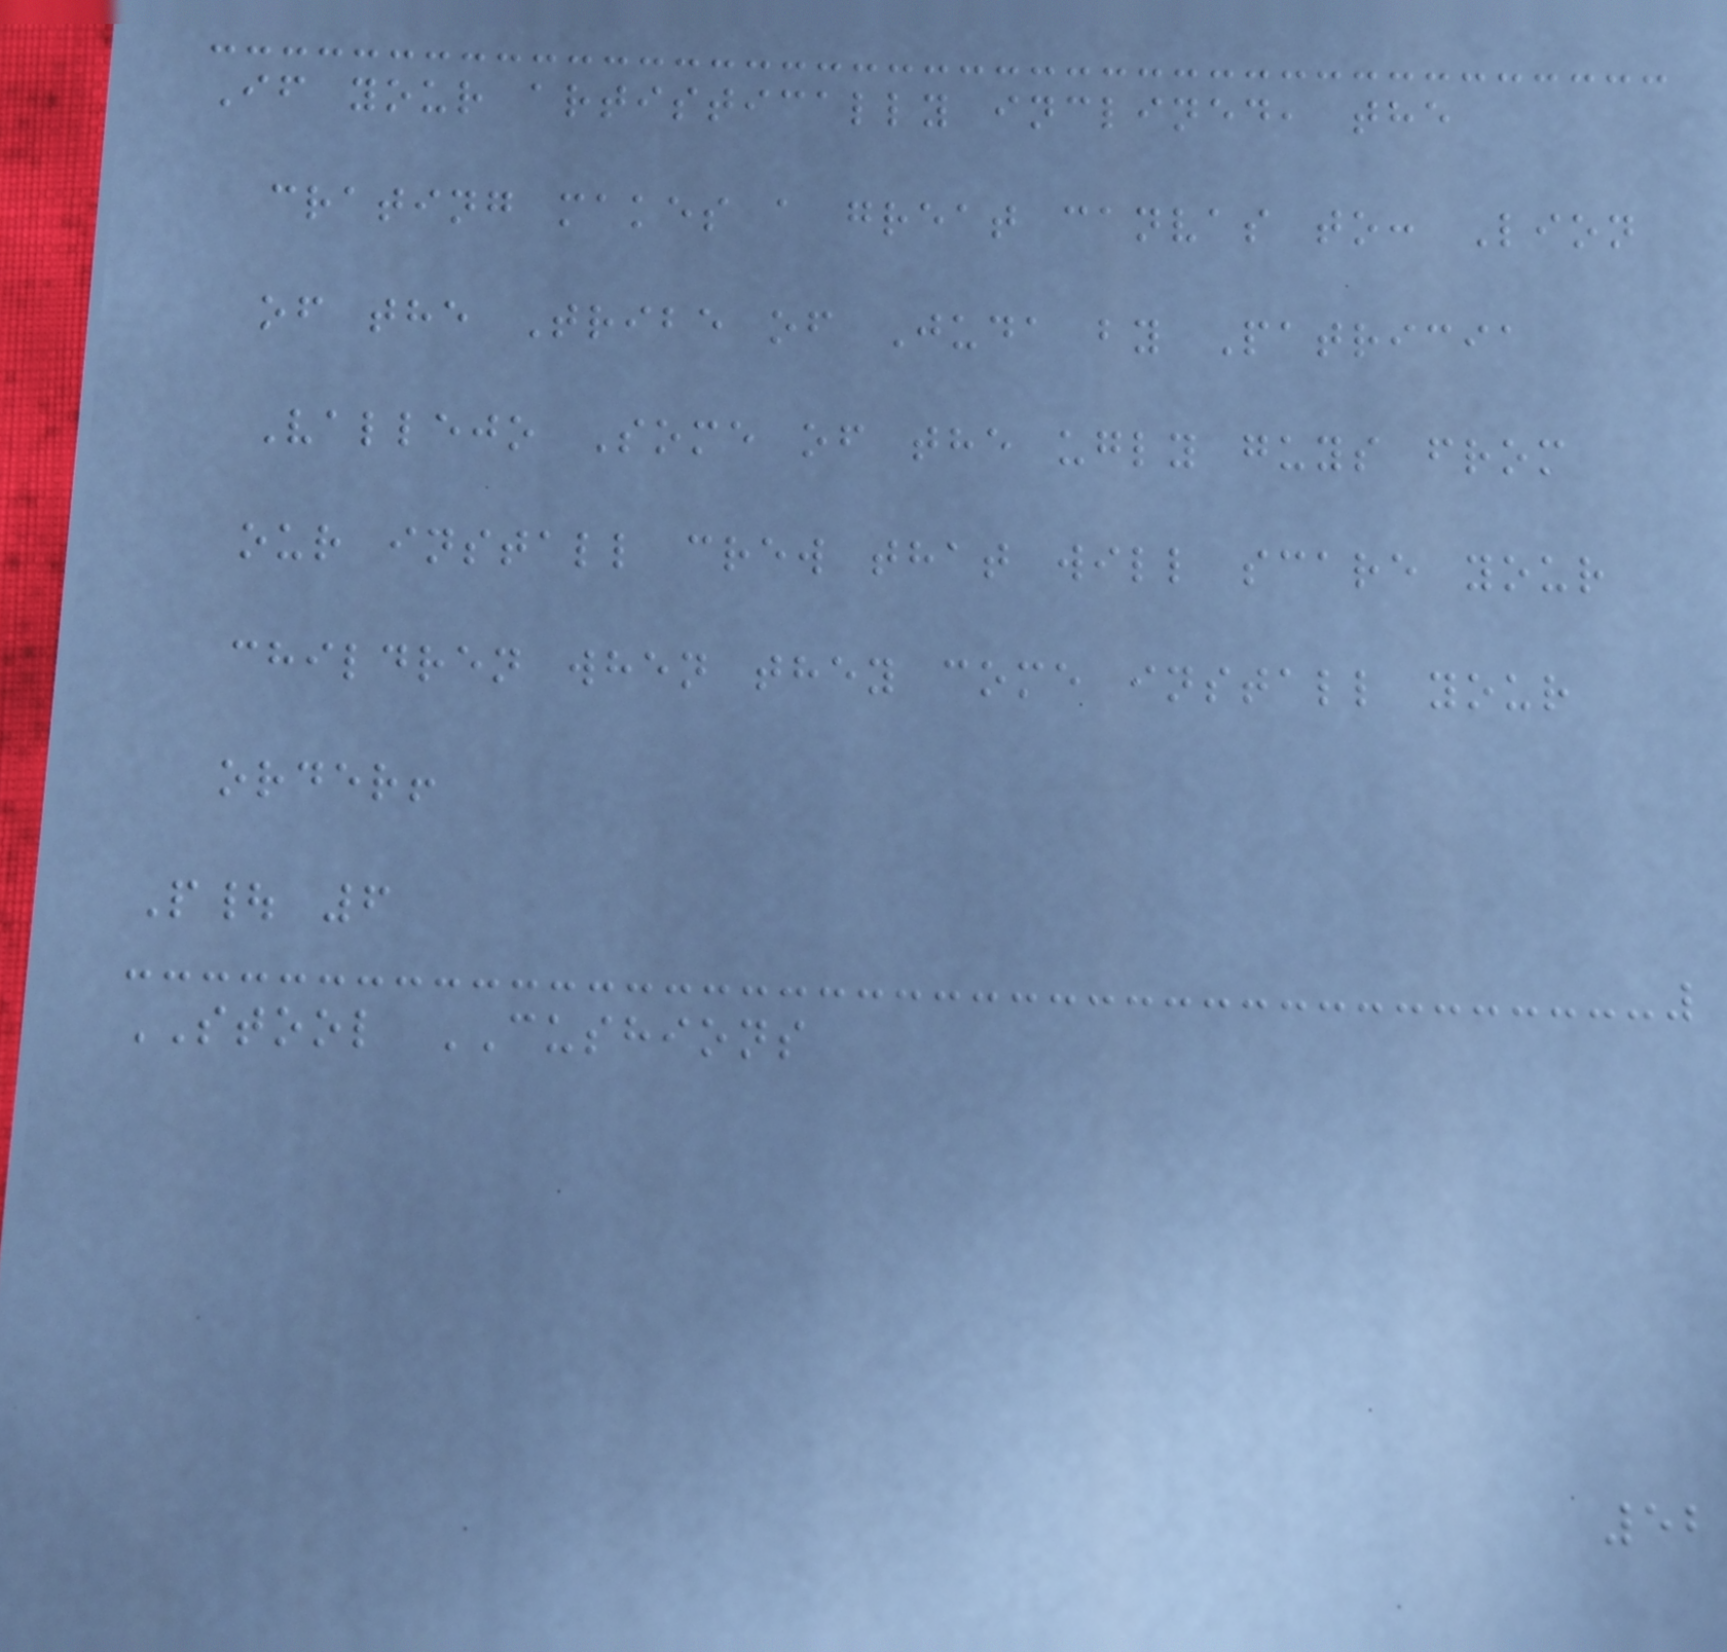If your artistically inclined, the
crating makes a great canvas to: Lion
of the Tribe of Juda by Patricia
Vallejo Some of the ugly guys from
our install crew that will scare your
children when they come install your
order!
P| 6
STOOL CUSHIONS
52
